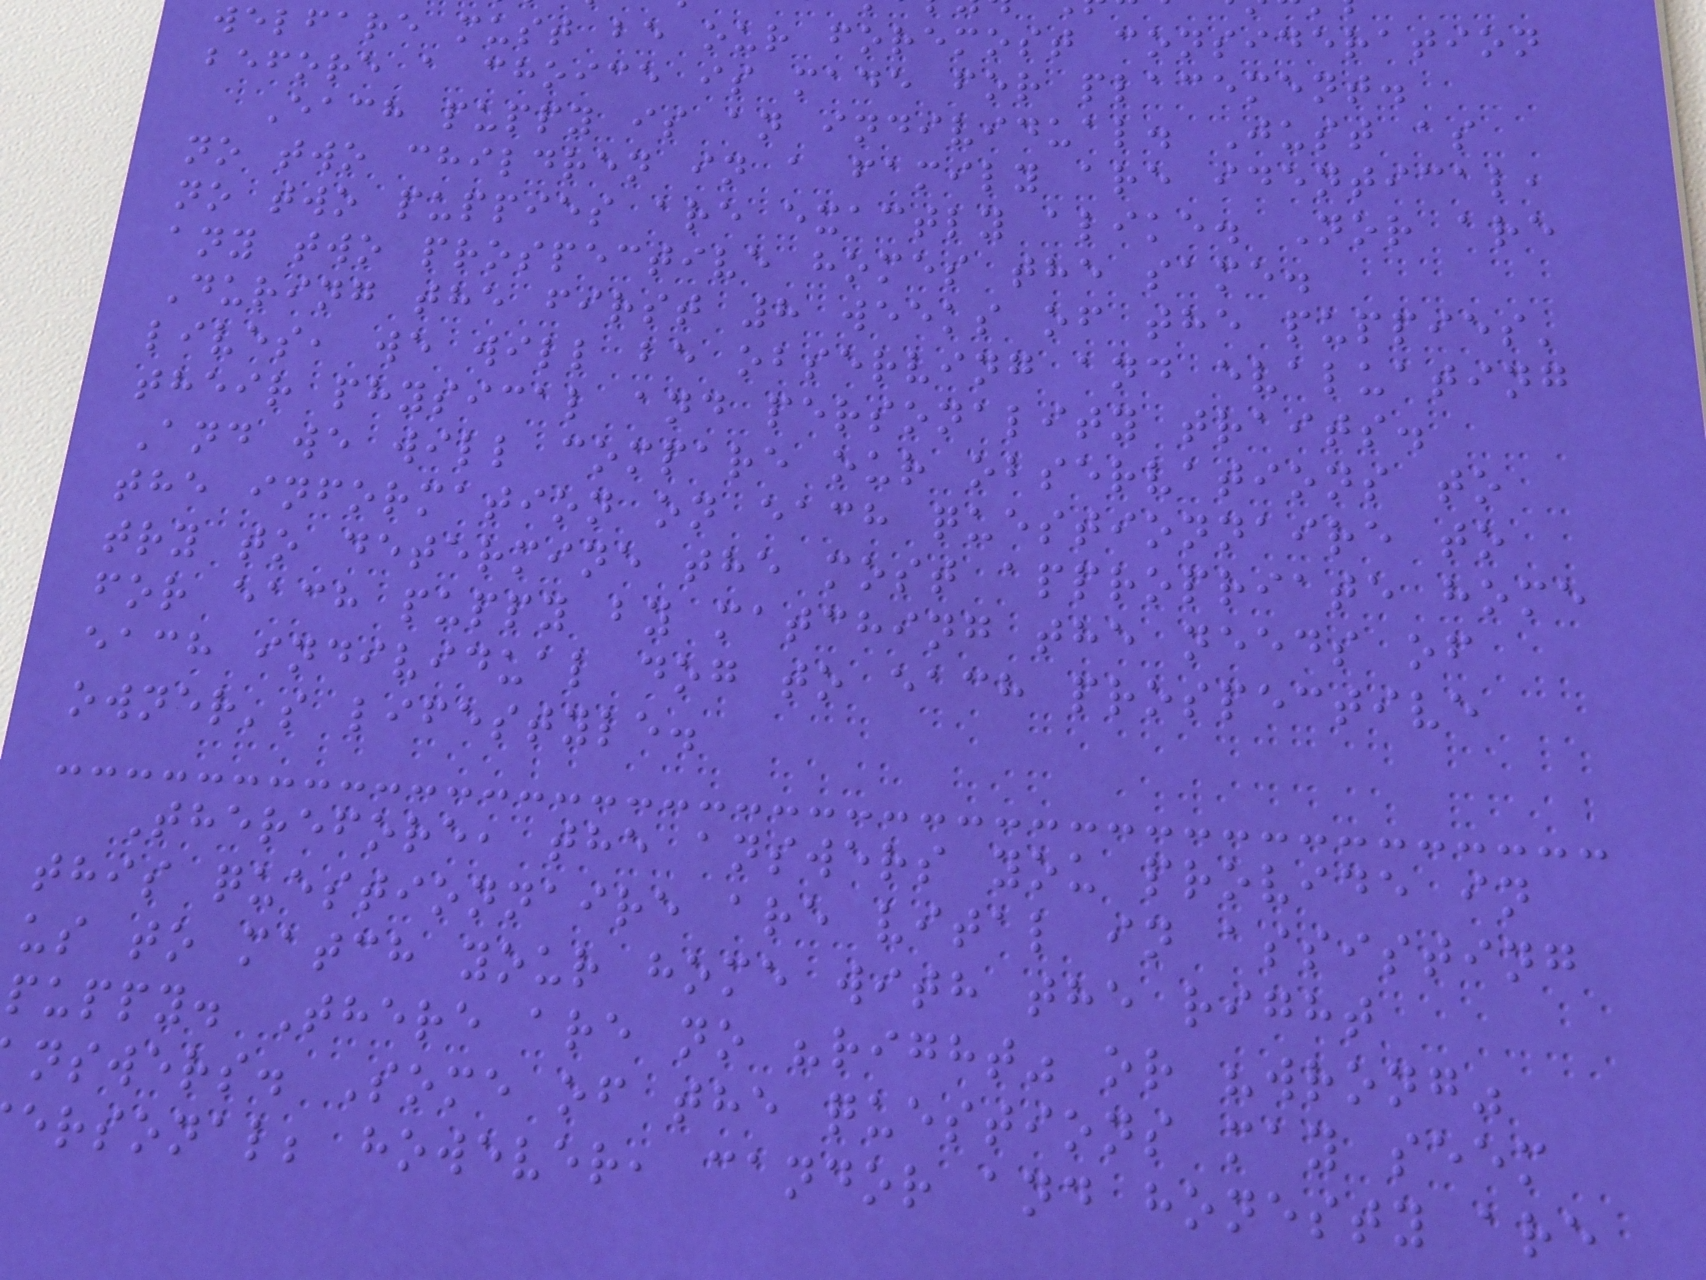welfare must be our foremost consideration
before a choice is made for placement.
Each puppy is an individual. Just as
no two children in a family are identical,
no two puppies are exactly alike. Nor are
any two prospective homes the same.
During the first 8 weeks of the puppies'
lives, we will be observing and evaluating
their physical and personality traits.
And we will compare our observations to
the information on each questionnaire to
try to determine the most appropriate home
for each puppy by matching the needs of
each individual dog to each prospective
owner's lifestyle.
Therefore, the answers you provide in
this questionnaire are vital in assisting
us to match your home with the right
puppy. There are no "right" or "wrong"
nswers. Some of the questions may seem
ersonal; however, candor and honesty are
